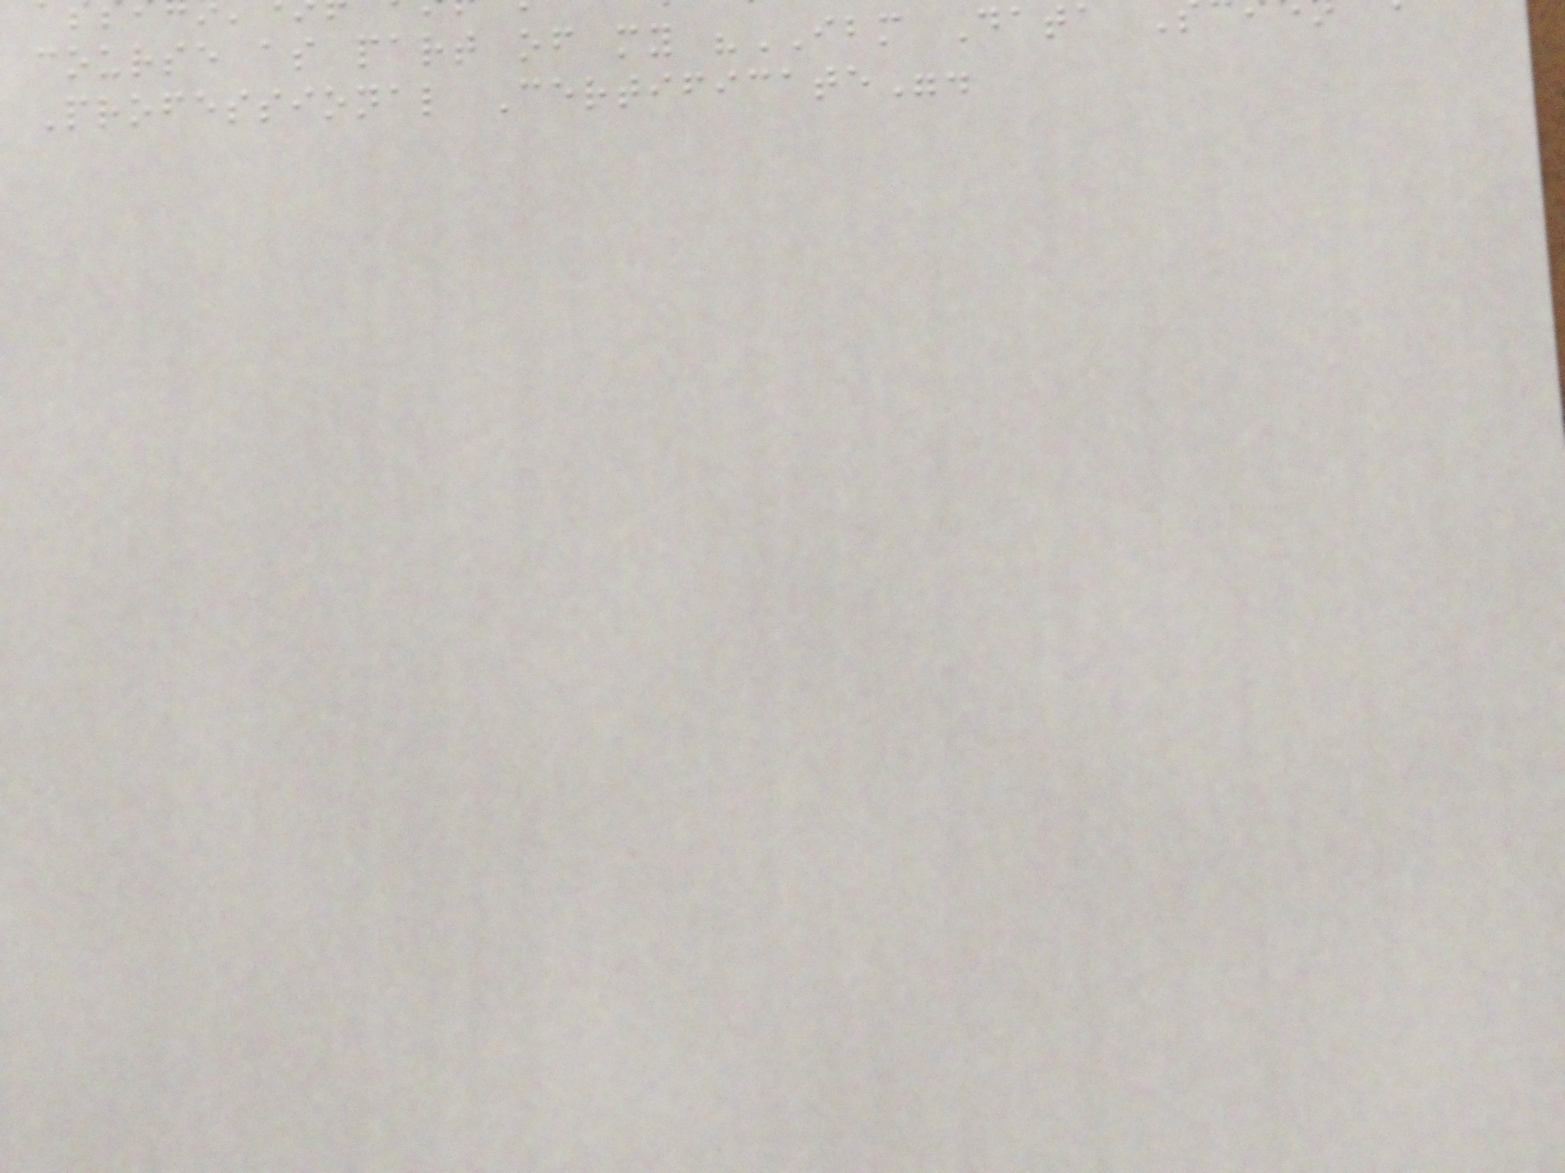course as part of my "IBM Data
Professional Certificate".
